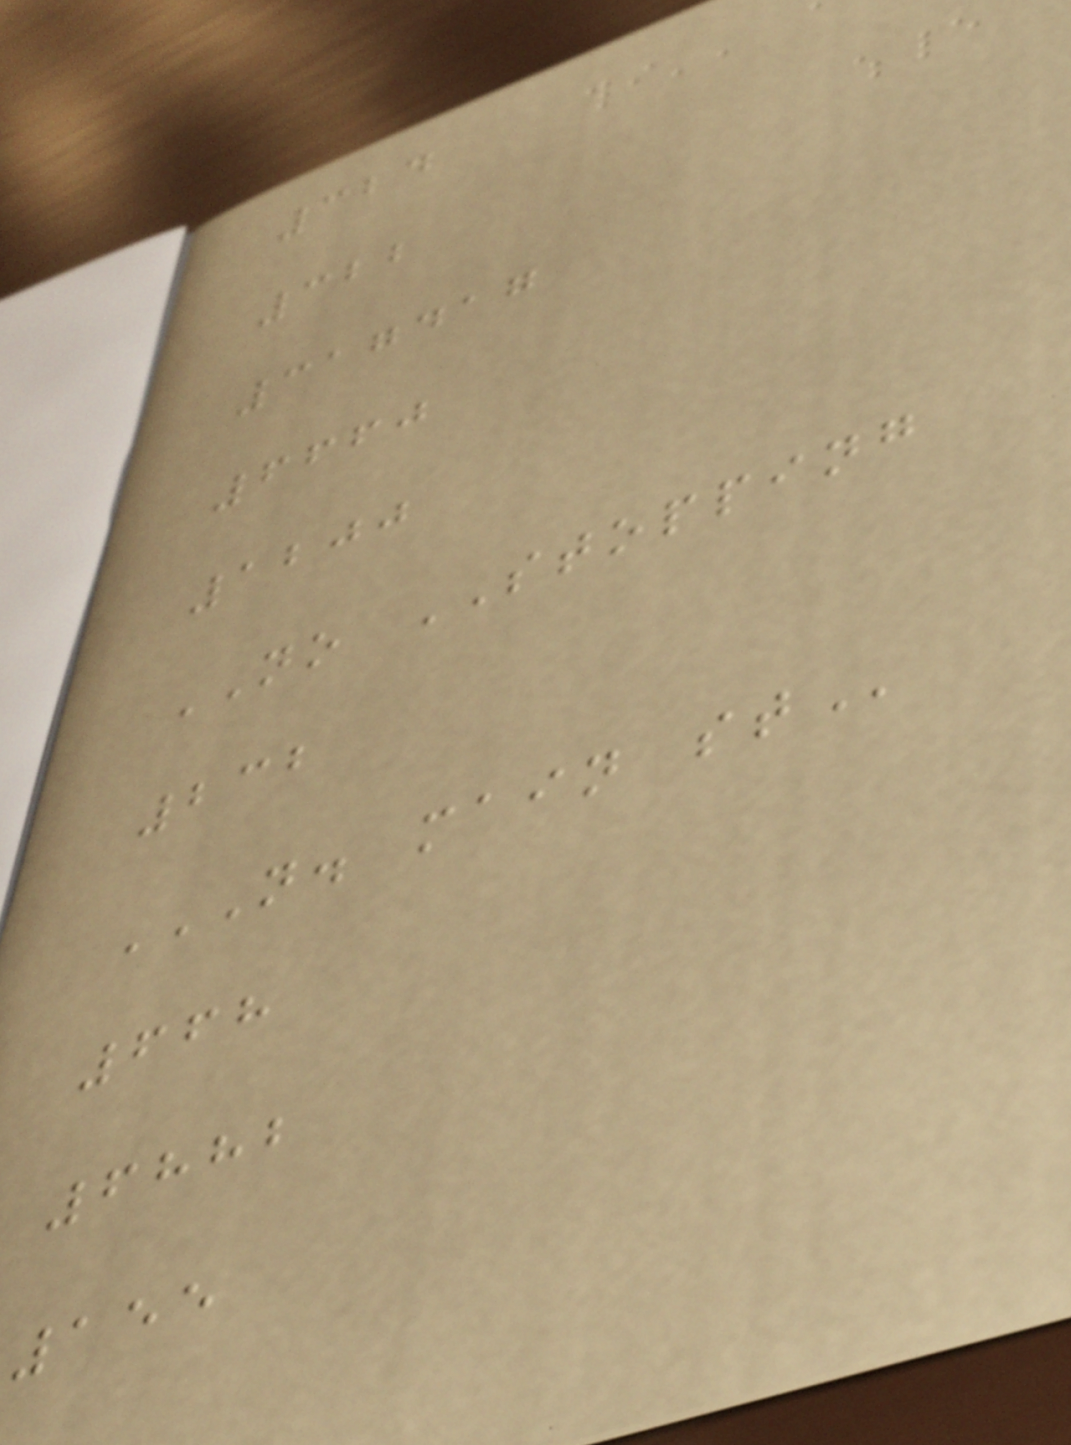324
322
317417
6660
1200
NO STOPPING
232
N. MAIN ST
668
6882
155
